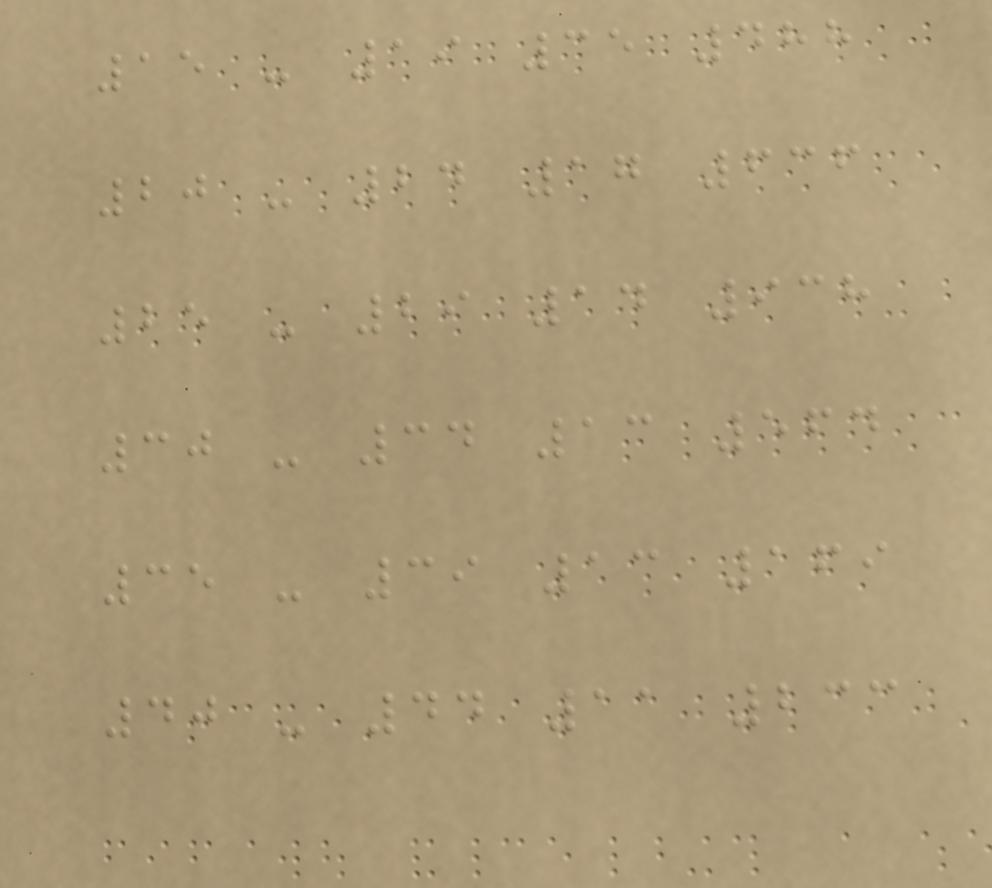15 - 19 35 488
20 - 24 17 636
25 - 29 14 938
30 - 34 13 564
35 - 39 13 169
40 - 44 11 233
